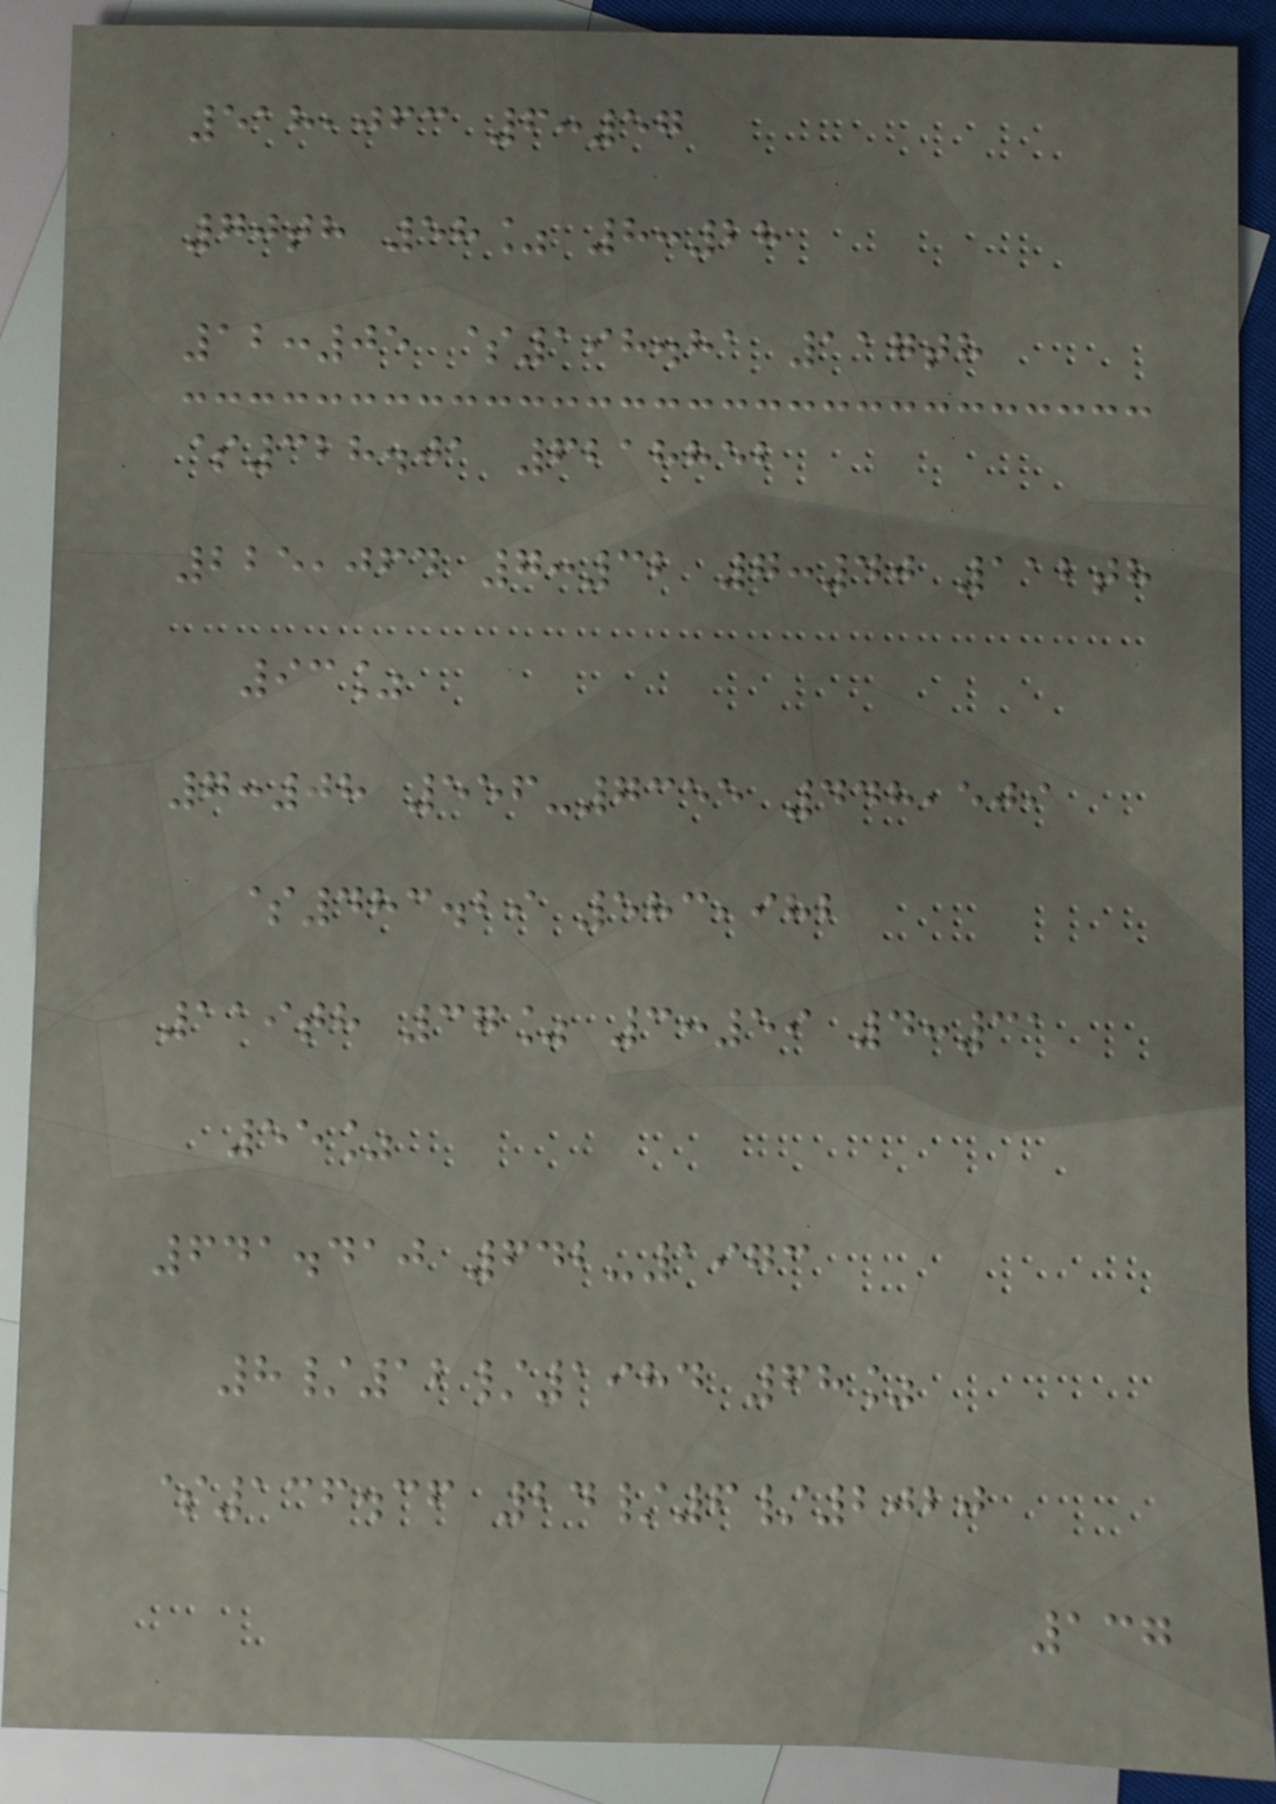518,063 6:57
70th 58% 8:28
12:05 $198.81 117th
$328.01 6218852
225,064 7:32 7:40 112th
93%
7:08 556-7355 448,509
$483.29 583,982
119th 37% 3:59 4:31
55%
641.410 642-1973
8/12/1984 68%
$136.36 24/6/2020
137
